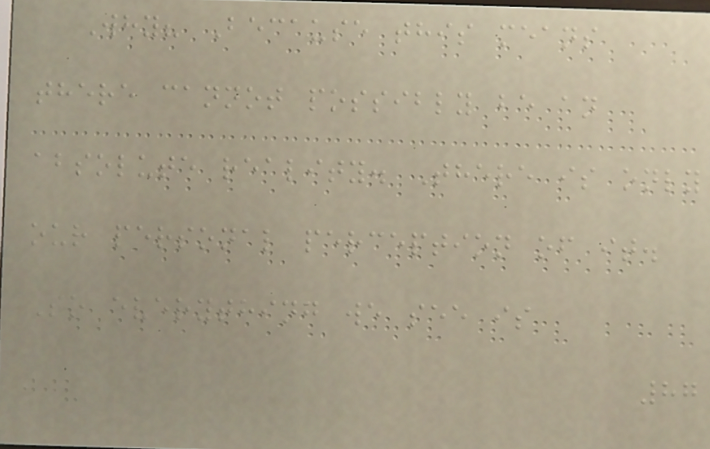Why? Because this means
there cannot possibly be an
absolute reality. There is only
our personal perception of it.
So everything we see is
87
